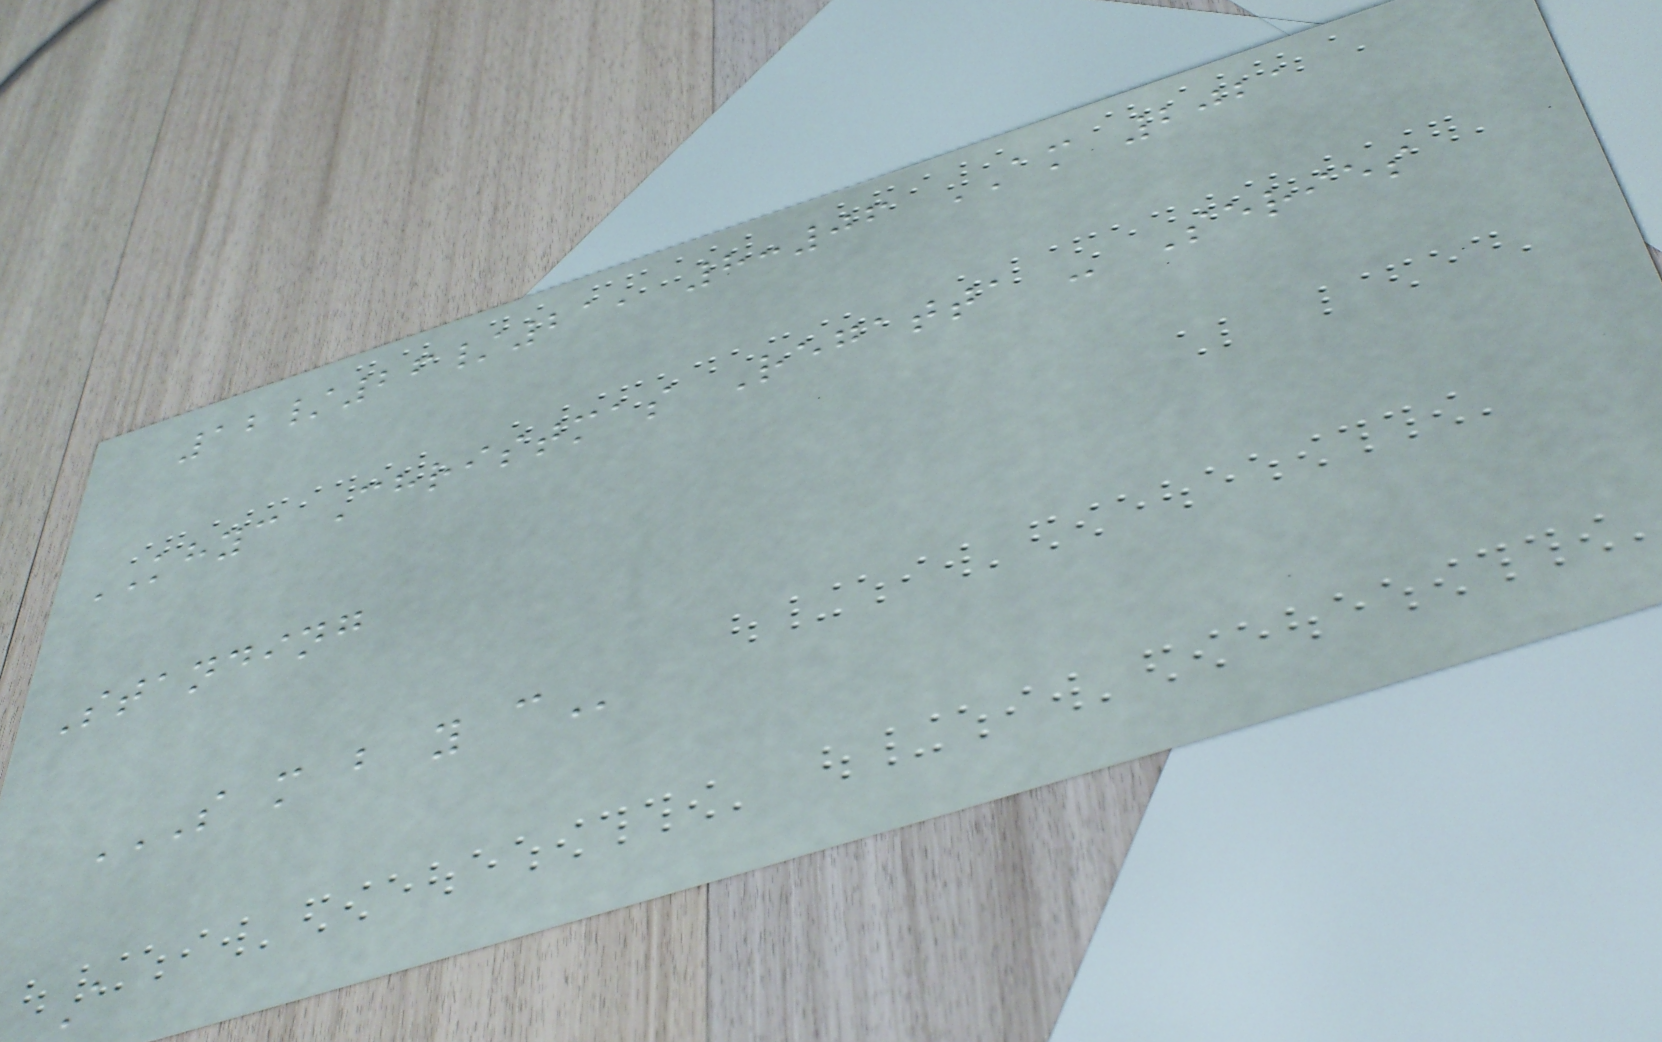12/26/21, 8:06 AM 2021
KHYC Christmas Regatta - Series
Standing
S M B Y C
A
